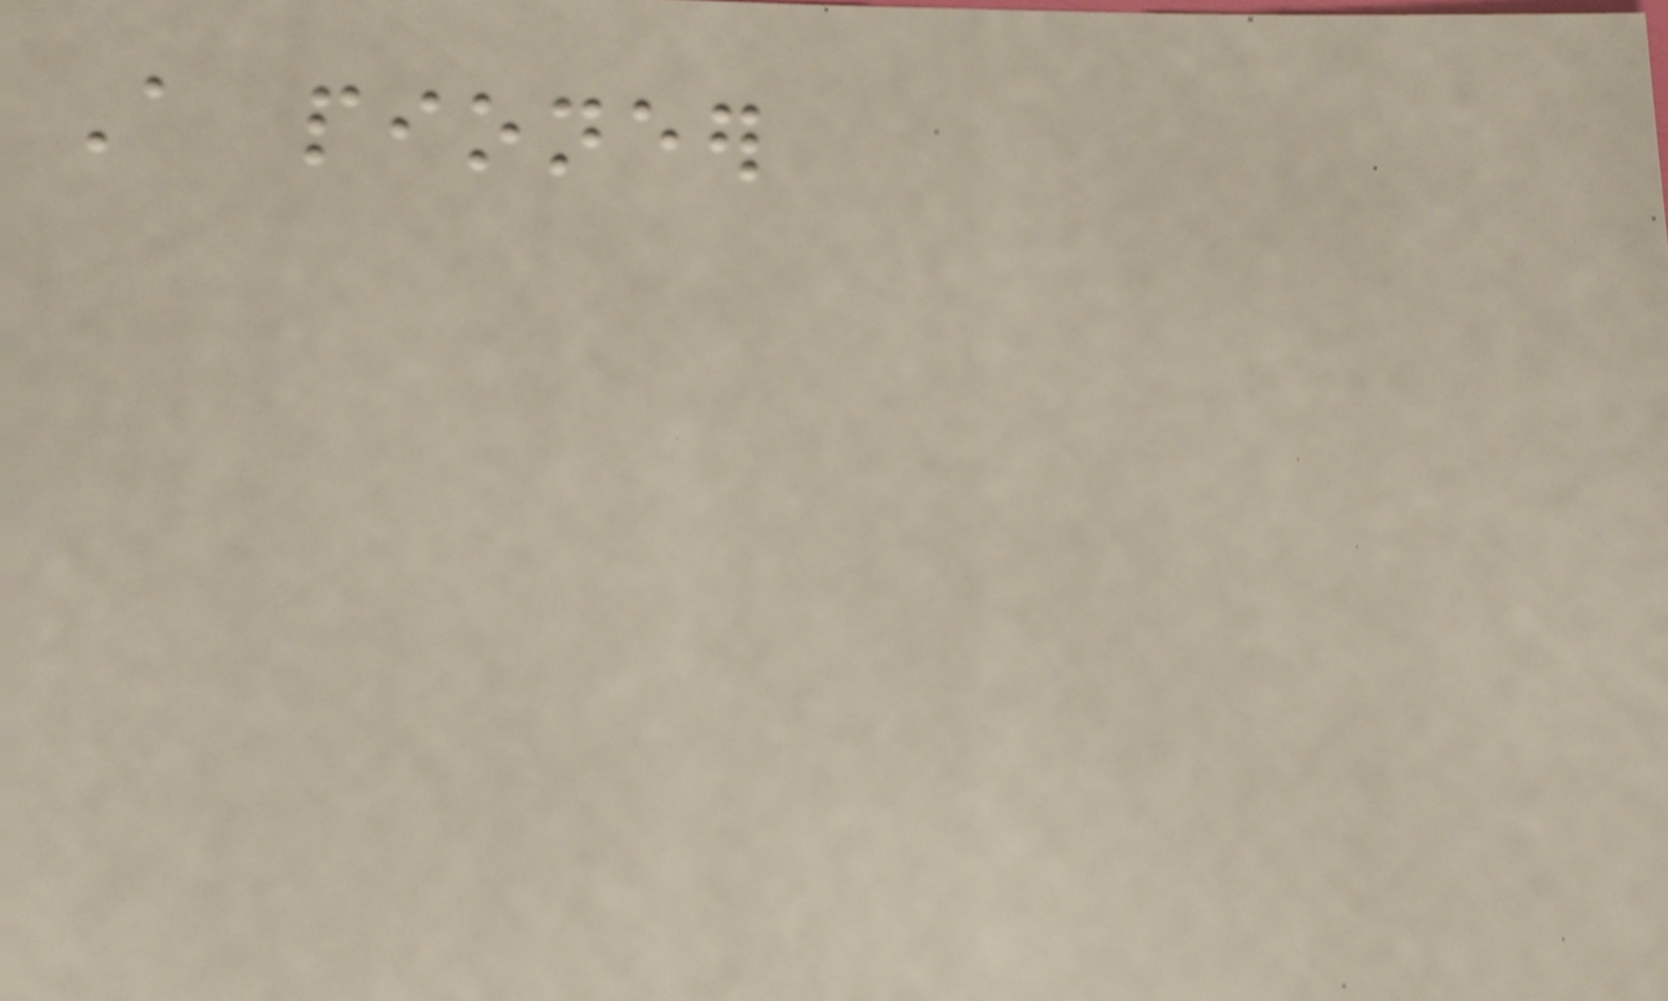A pioneer
